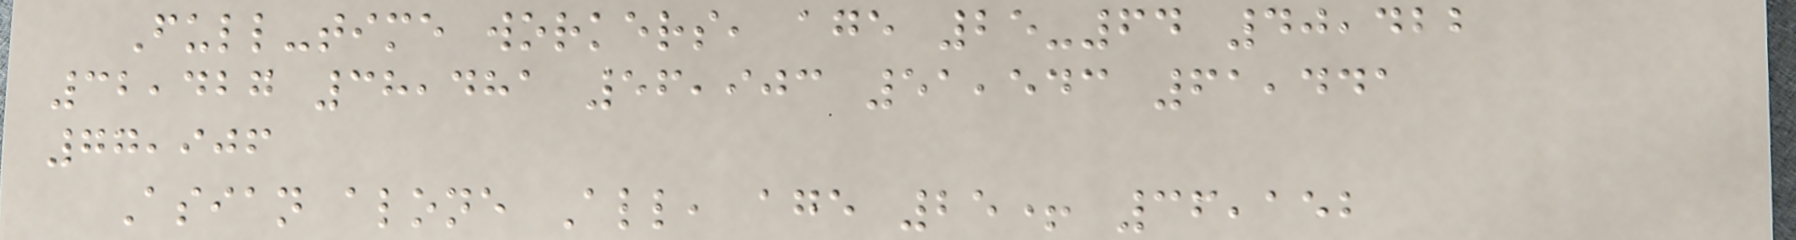Full-time workers, age 25-64 40,422
32,427 38,481 56,903 51,543 61,441
77,906
Asian alone All, age 25+ 36,152
